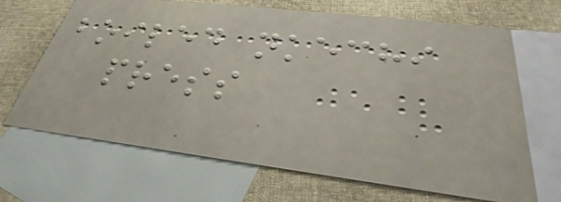boiled nkechi
press
